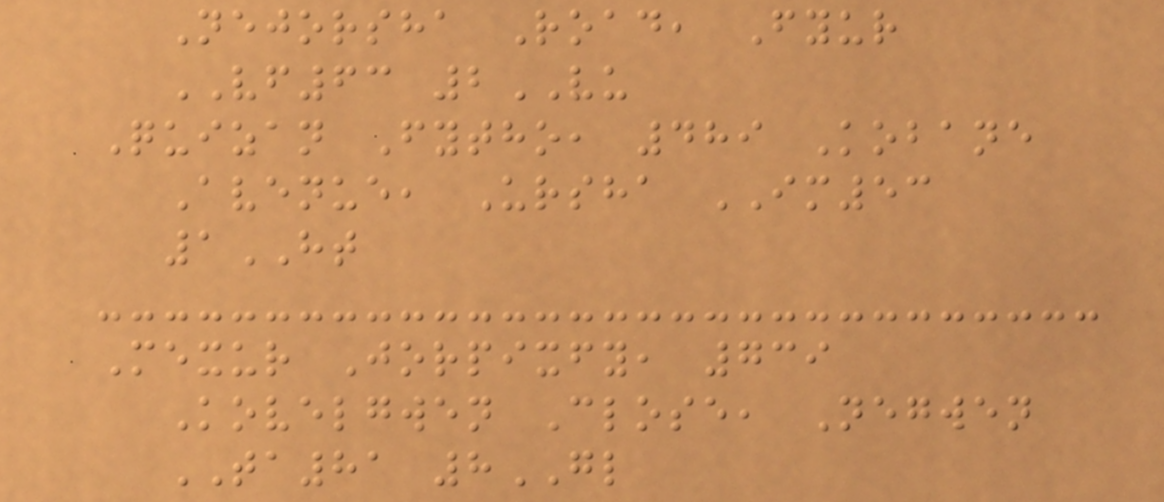Nejorsha Road, Fyur
VF63 2VU
Quizan Fytho, 489 Kobane
Avenue, Ursha IM53
1HT
Mexur Jorpixfy, 739
Kovelgwen Close, Negwen
TA81 8GL
